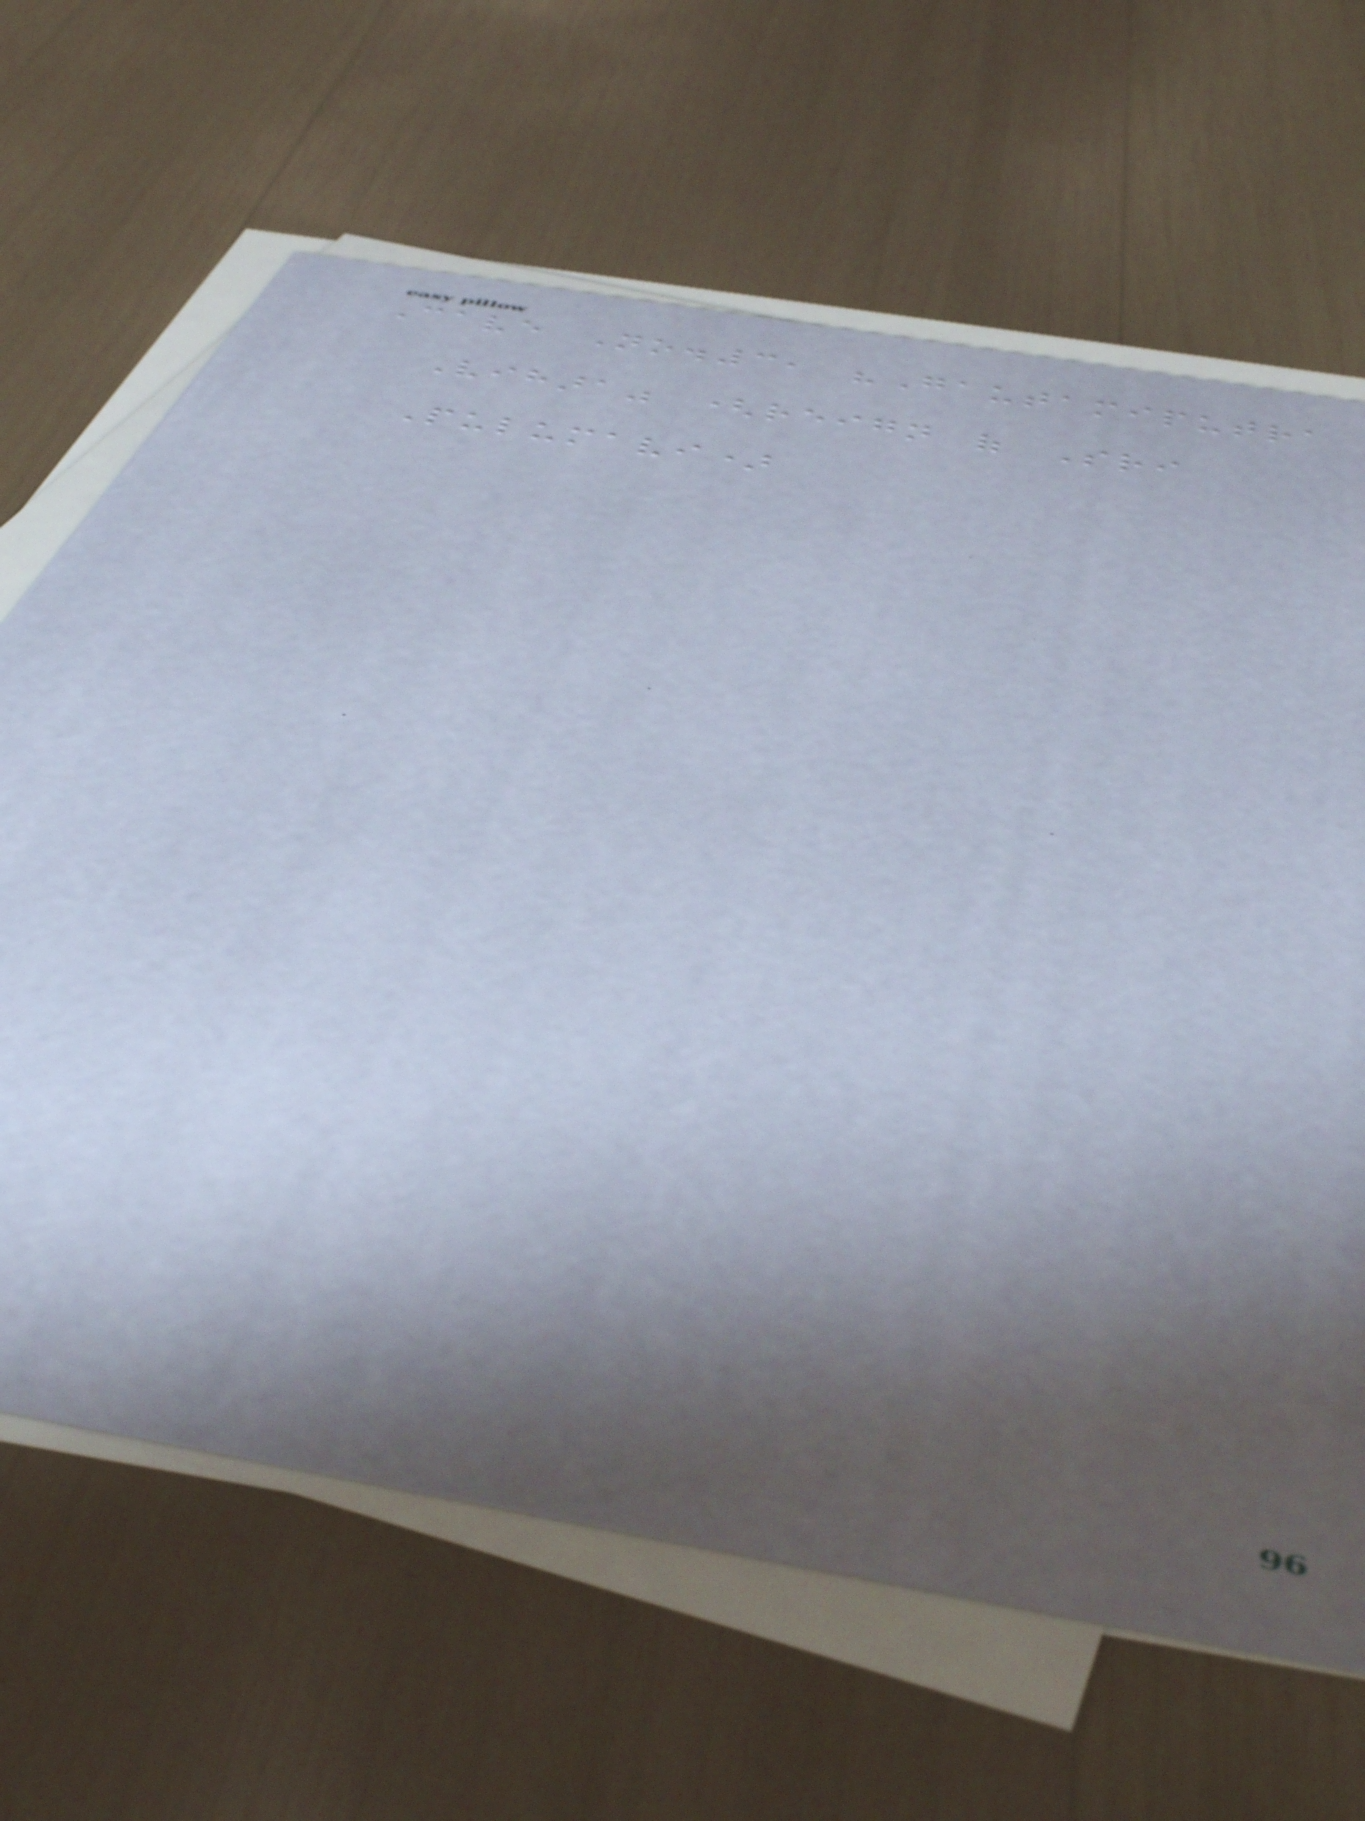Cave No.3, "Gautamiputra
Vihara" (reign of Sri
Pulumavi)
